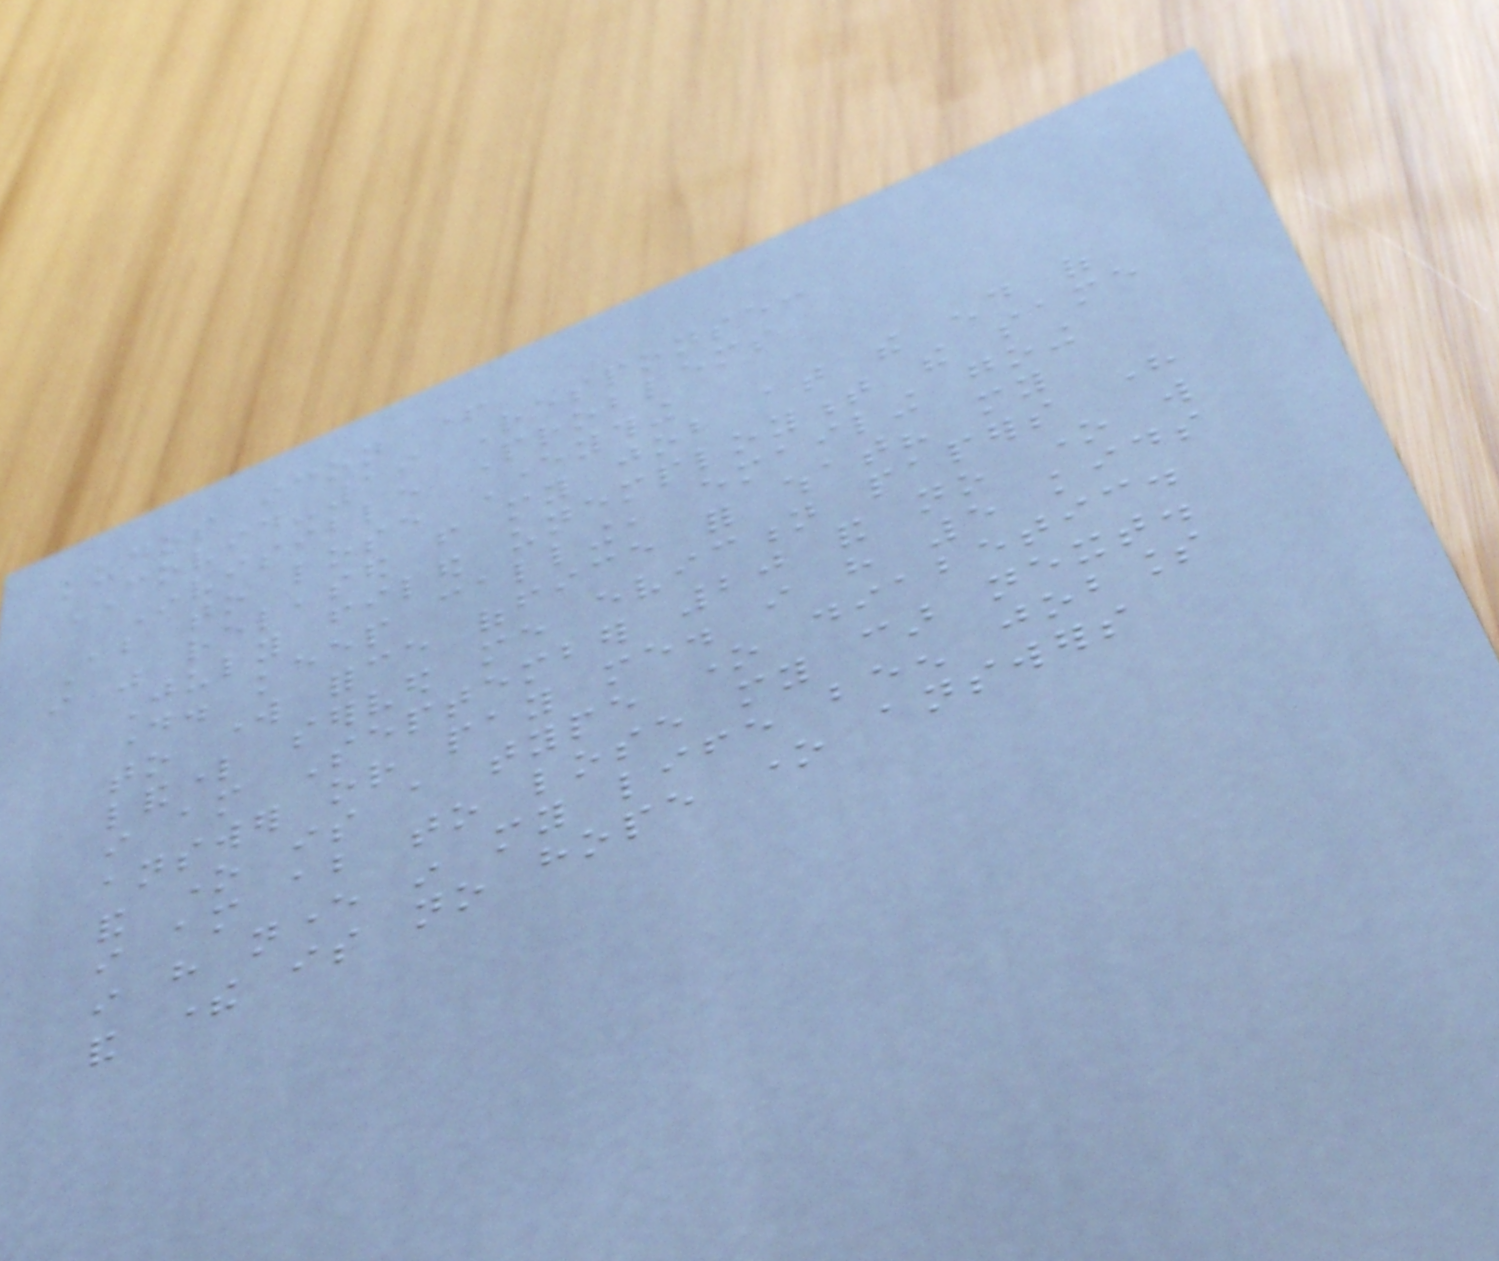kudos icon +
COVID-19 Response:
Invisible Problems
About to lose Everything
i was released from my job at the end of
July filed unemployment the same
day. keep calling, emailing going
to work force office for what? my
landlord served me eviction papers here
i am September 20 and no one will
answer or pay me. i have 5 kids
and one is a type one diabetic.
i am about to lose my car next.
i have never in my life been jobless
and there is no hope one answers
